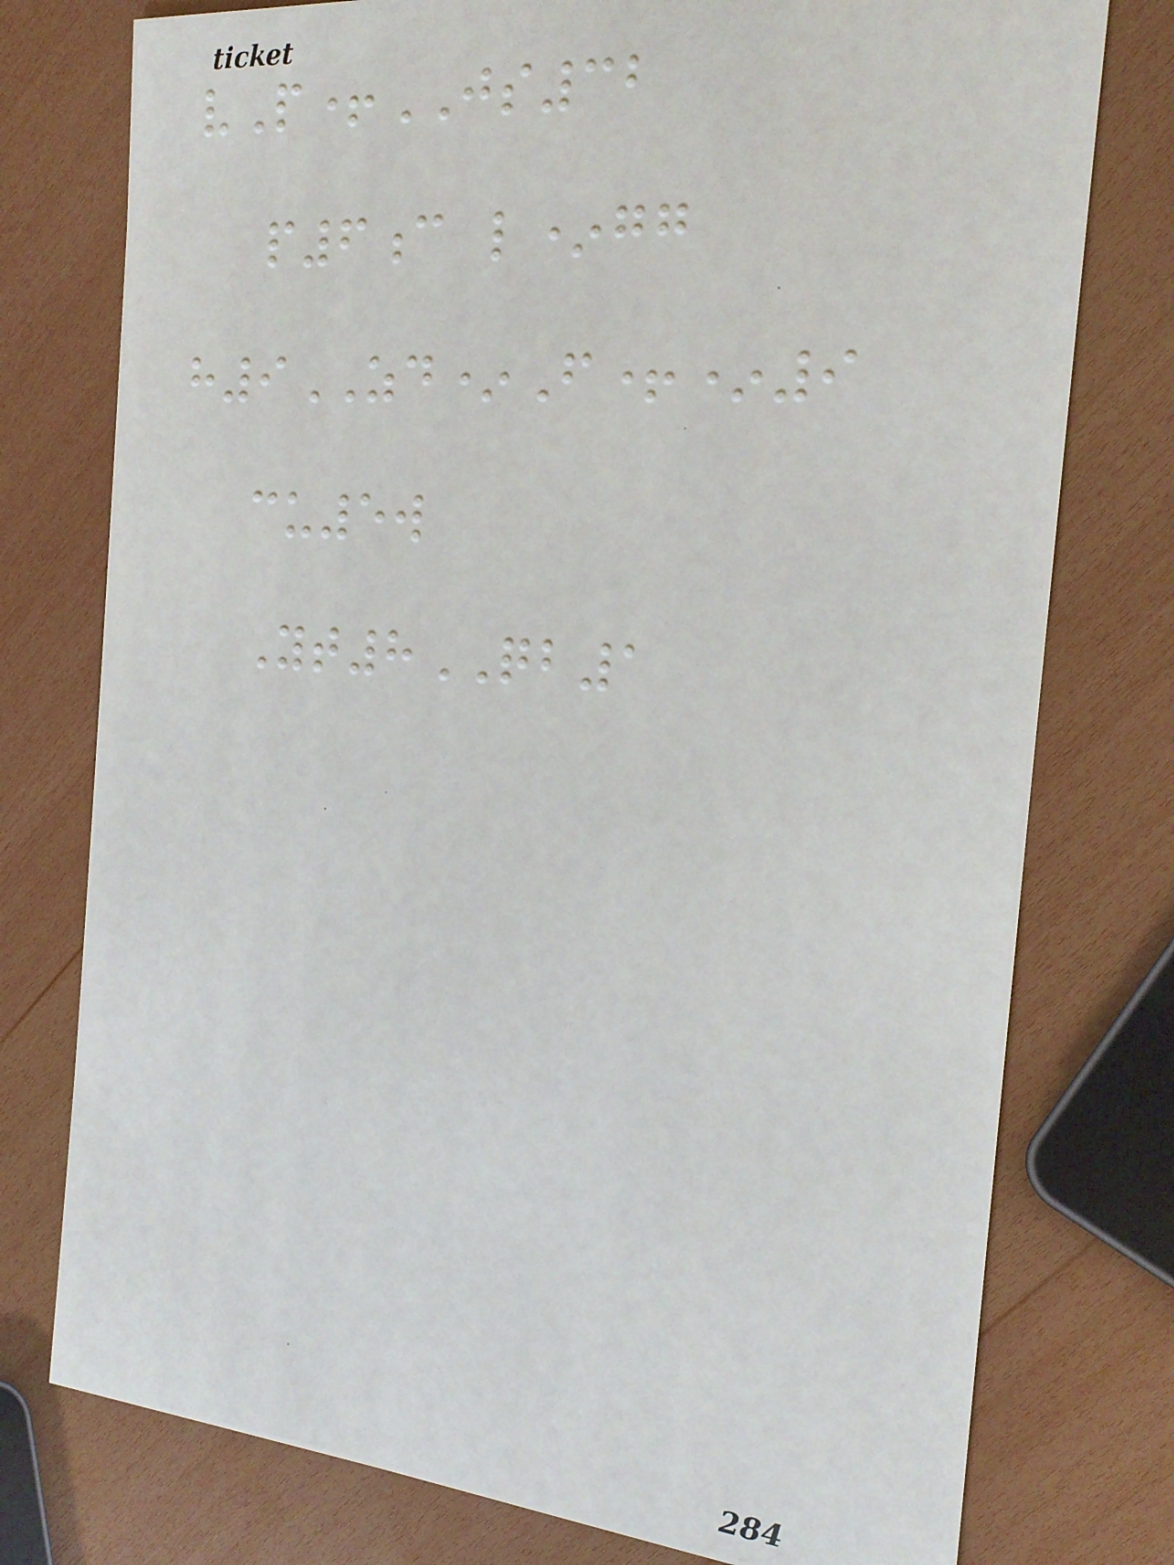vP+JS32
p6c l*gg
h9ZD*F+*9
cu5w
Yt8QB1
